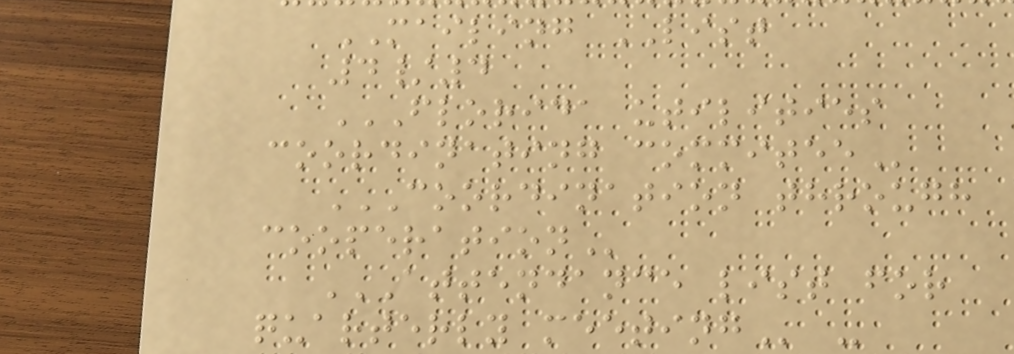MAILING LIST
4/4
FLORIDA UTILITIES
COORDINATING COMMITEE
COORDINATION THROUGH
COOPERATION
ATTENDANCE LIST FOR
QUARTERLY MEETING -
